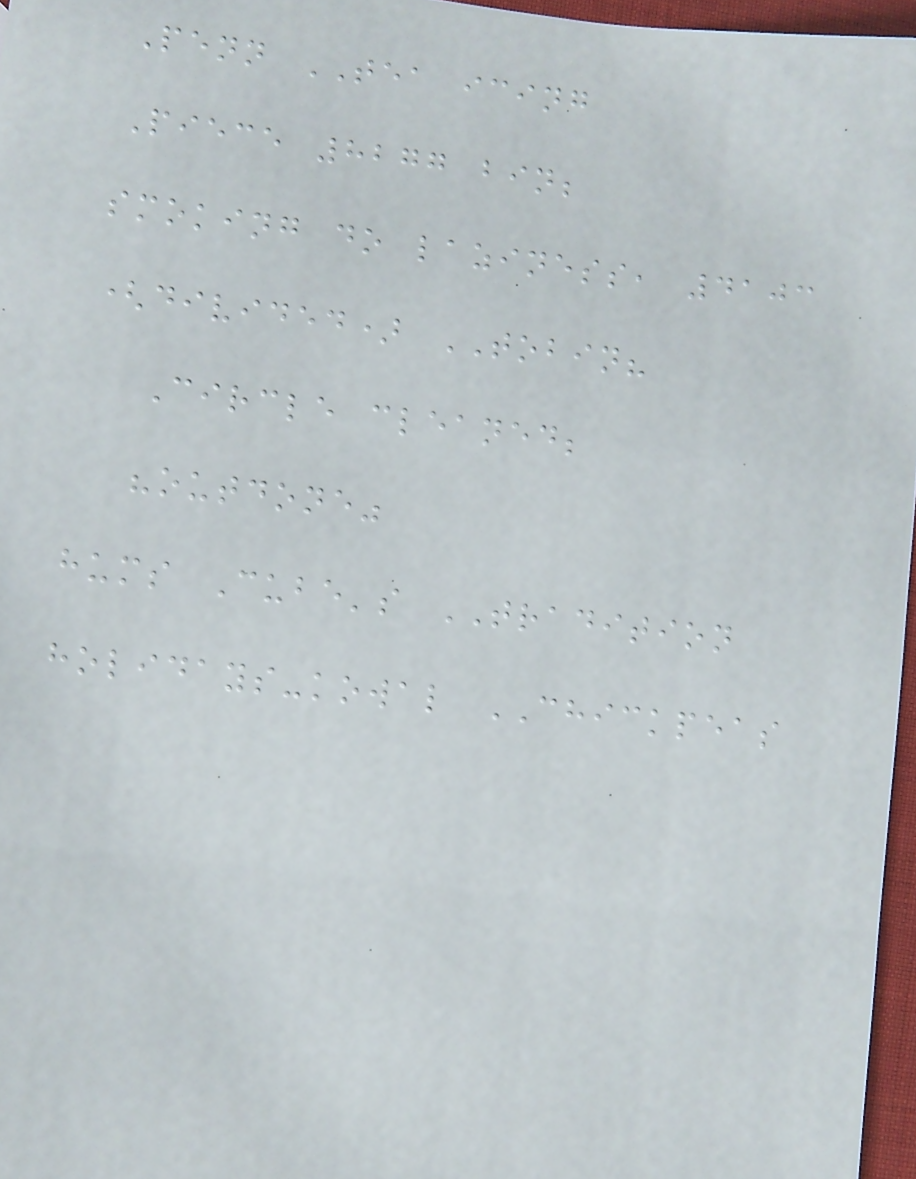Penn TEA icing
Piece 8277 bin;
smoking do laziness, 4103
(divided) TOBIN?
Circle cleaned;
"outdone"
hums Cube's TRADITION
holidays-kowal CHICKPEAS
